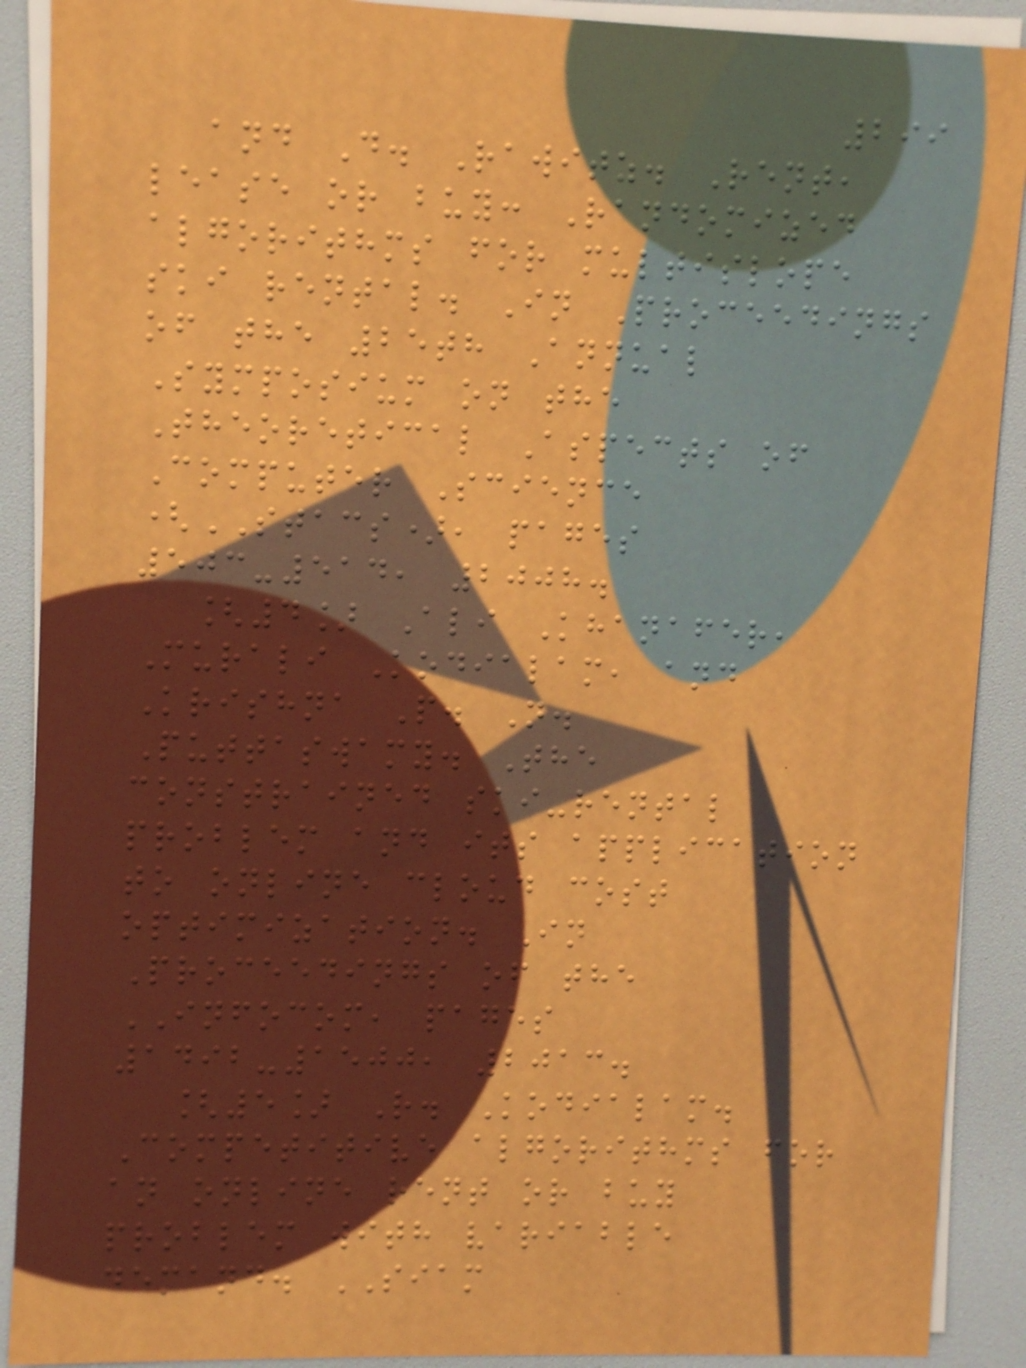299
and D. Rawitz. Rent,
lease or buy: Randomized
algorithms for multislope
ski rental. In Proceedings
of the 25th Annual
Symposium on the
Theoretical Aspects of
Computer Science
(STACS), pages
503-514, 2008.
[4] Ali Khanafer,
Murali Kodialam, and
Krishna P. N.
Puttaswamy. The
constrained ski-rental
problem and its application
to online cloud cost
optimization. In
Proceedings of the
INFOCOM, pages
1492-1500, 2013.
[5] R. Kodialam.
Competitive algorithms for
an online rent or buy
problem with variable
demand. SIAM
